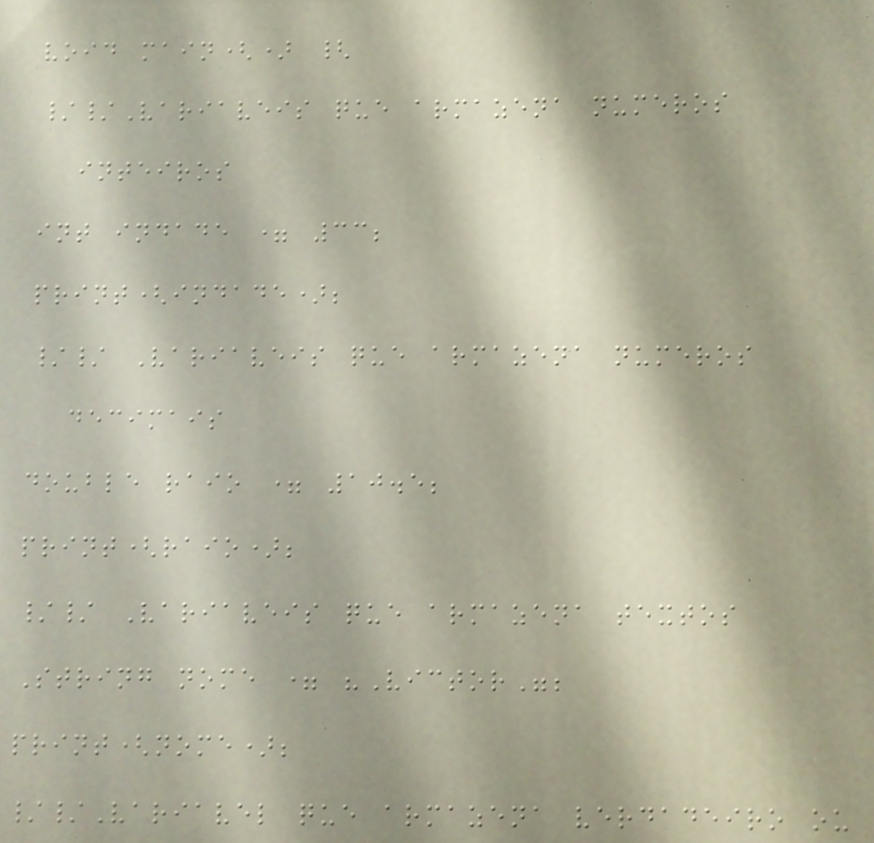void main() {
//Variaveis que armazena numeros
inteiros
int indade = 33;
print(indade);
// Variaveis que armazena numeros
decimais
double raio = 10.5;
print(raio);
// Variaveis que armazena textos
String nome = "Victor";
print(nome);
//Variavel que armazena verdadeiro ou
